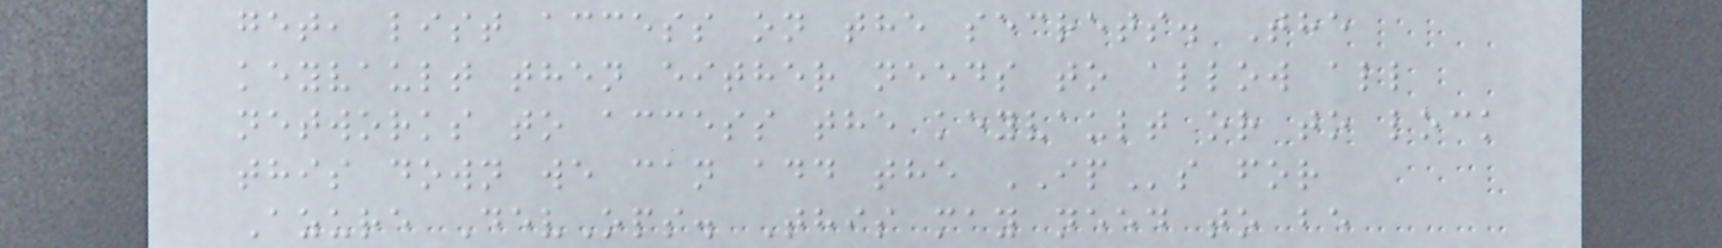get, list access on the secrets. The
keyvault then either needs to allow all
networks to access the keyvault or to lock
this down we can add the IPs for
Azure DevOps. This may need to be
